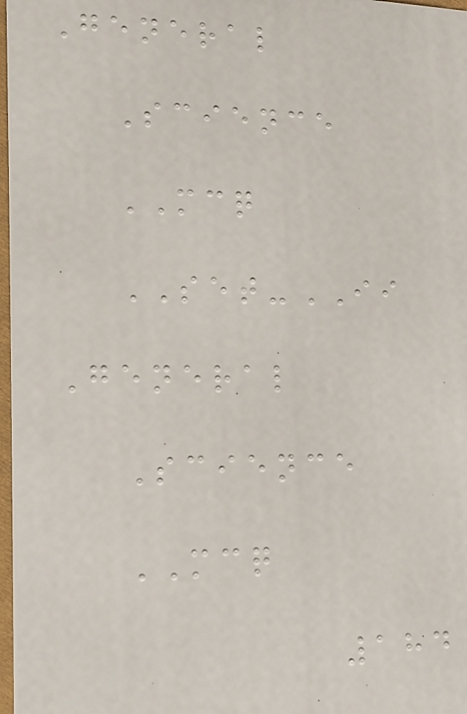General
Science
MCQ
SET-II
General
Science
MCQ
184
